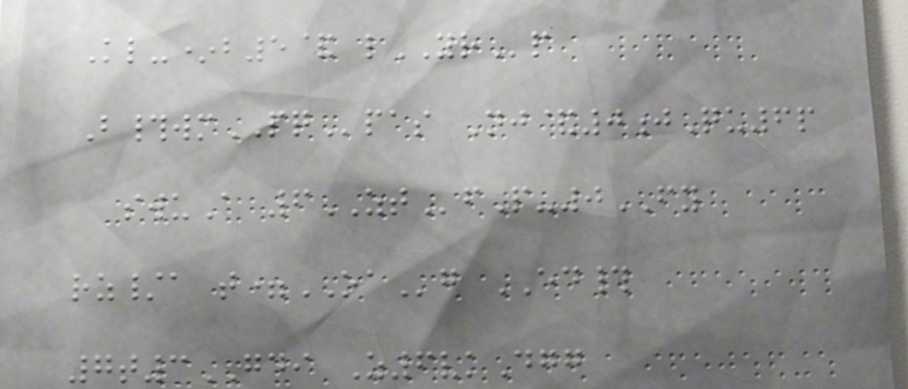Kl-*b5& lYRp
B#wmPQpas Nj&0jQu6p
swuA 6ZTfP-0FY
rz/a t=OAg ED#
7t3GDI Z6vkDgg
